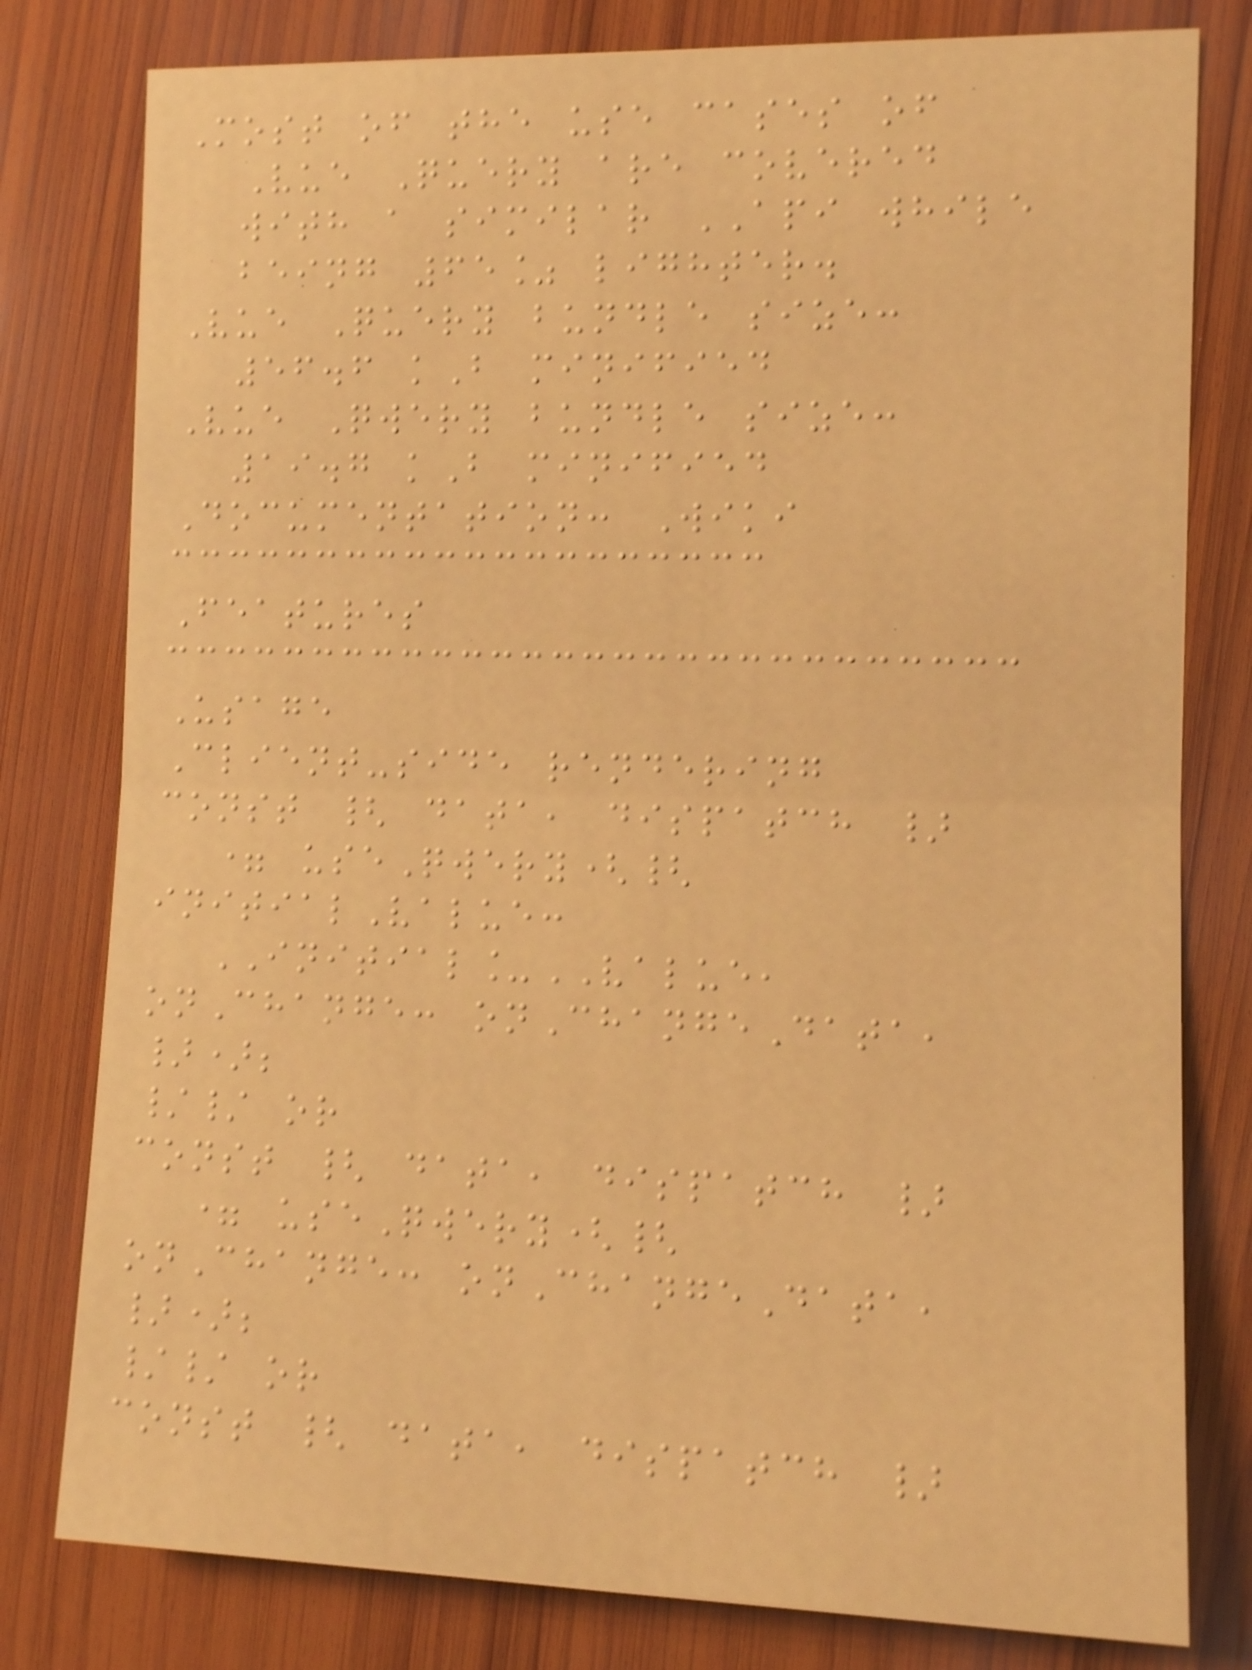Most of the use cases of
Vue Query are covered
with a similar API while
being 65% lighter.
Vue Query bundle size:
56.6 kB minified
Vue Qwery bundle size:
19.7 kB minified
Documentation: Wiki
Features
Usage
Client-side rendering
const { data, dispatch }
= useQwery({
initialValue:
INITIAL_VALUE,
onChange: onChangeData,
});
// or
const { data, dispatch }
= useQwery({
onChange: onChangeData,
});
// or
const { data, dispatch }
